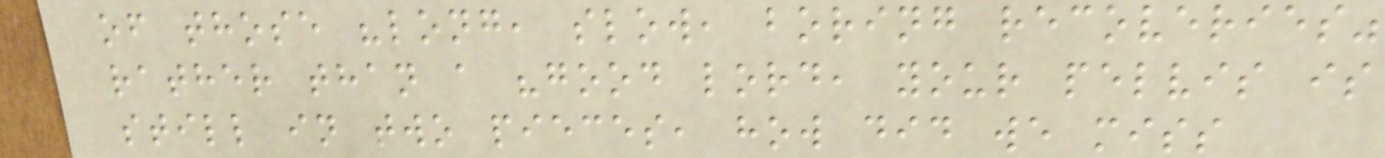of those "long, slow, boring recoveries"
rather than a "good lord, your pelvis is
still in two pieces, how did we miss
